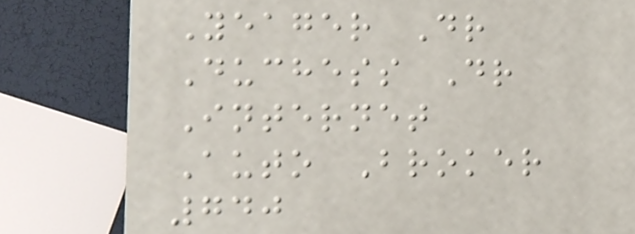Yeager Dr
Duchess Dr
Internet
Auto Broker
740
